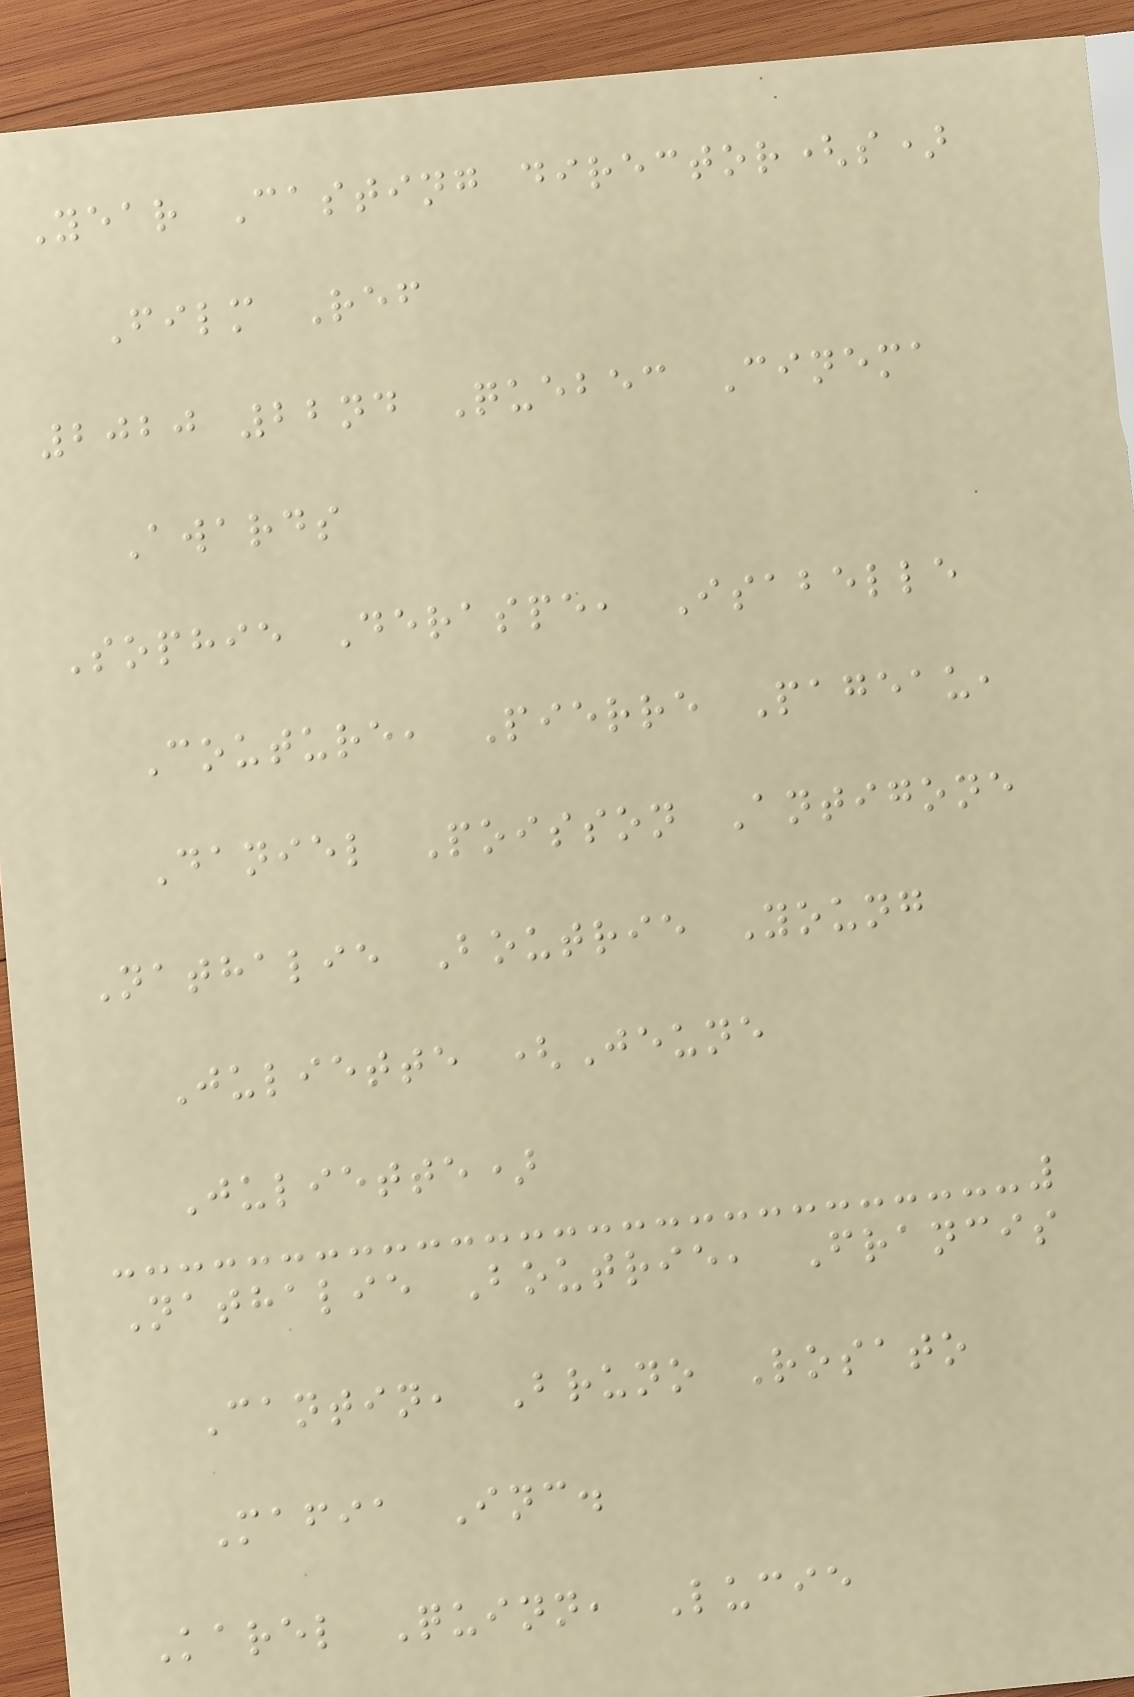Year Casting director(s)
Film Ref
2020 22nd Quebec Cinema
Awards
Sophie Deraspe, Isabelle
Couture, Pierre Pageau,
Daniel Poisson Antigone
Nathalie Boutrie Young
Juliette (Jeune
Juliette)
Nathalie Boutrie, Francis
Cantin, Bruno Rosato
Mafia Inc.
Karel Quinn, Lucie
